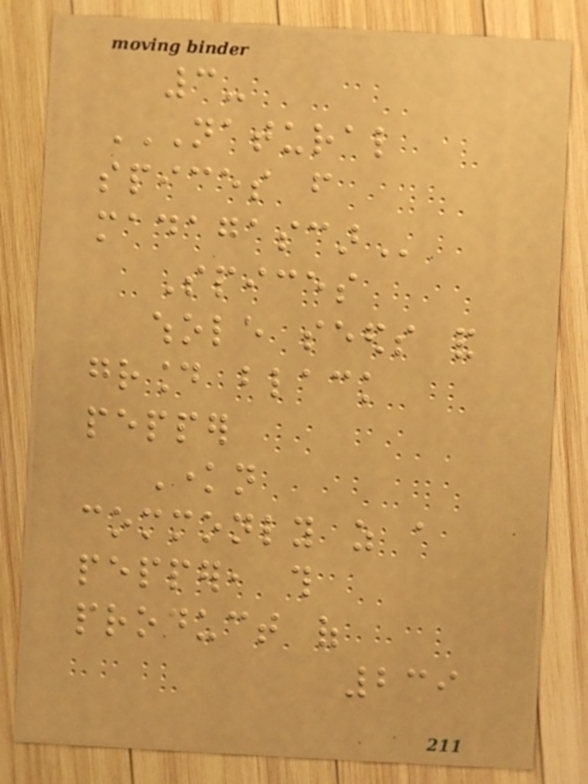3-
NATURAL
SPICES FROM
MADAGASCAR
Spices
whole seeds and
ground black
pepper
Known
commonly as a
pepper, this
product of
239
